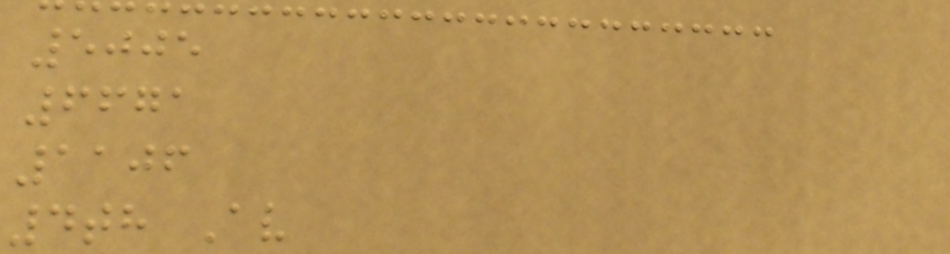5005
6671
1106
4th Av
